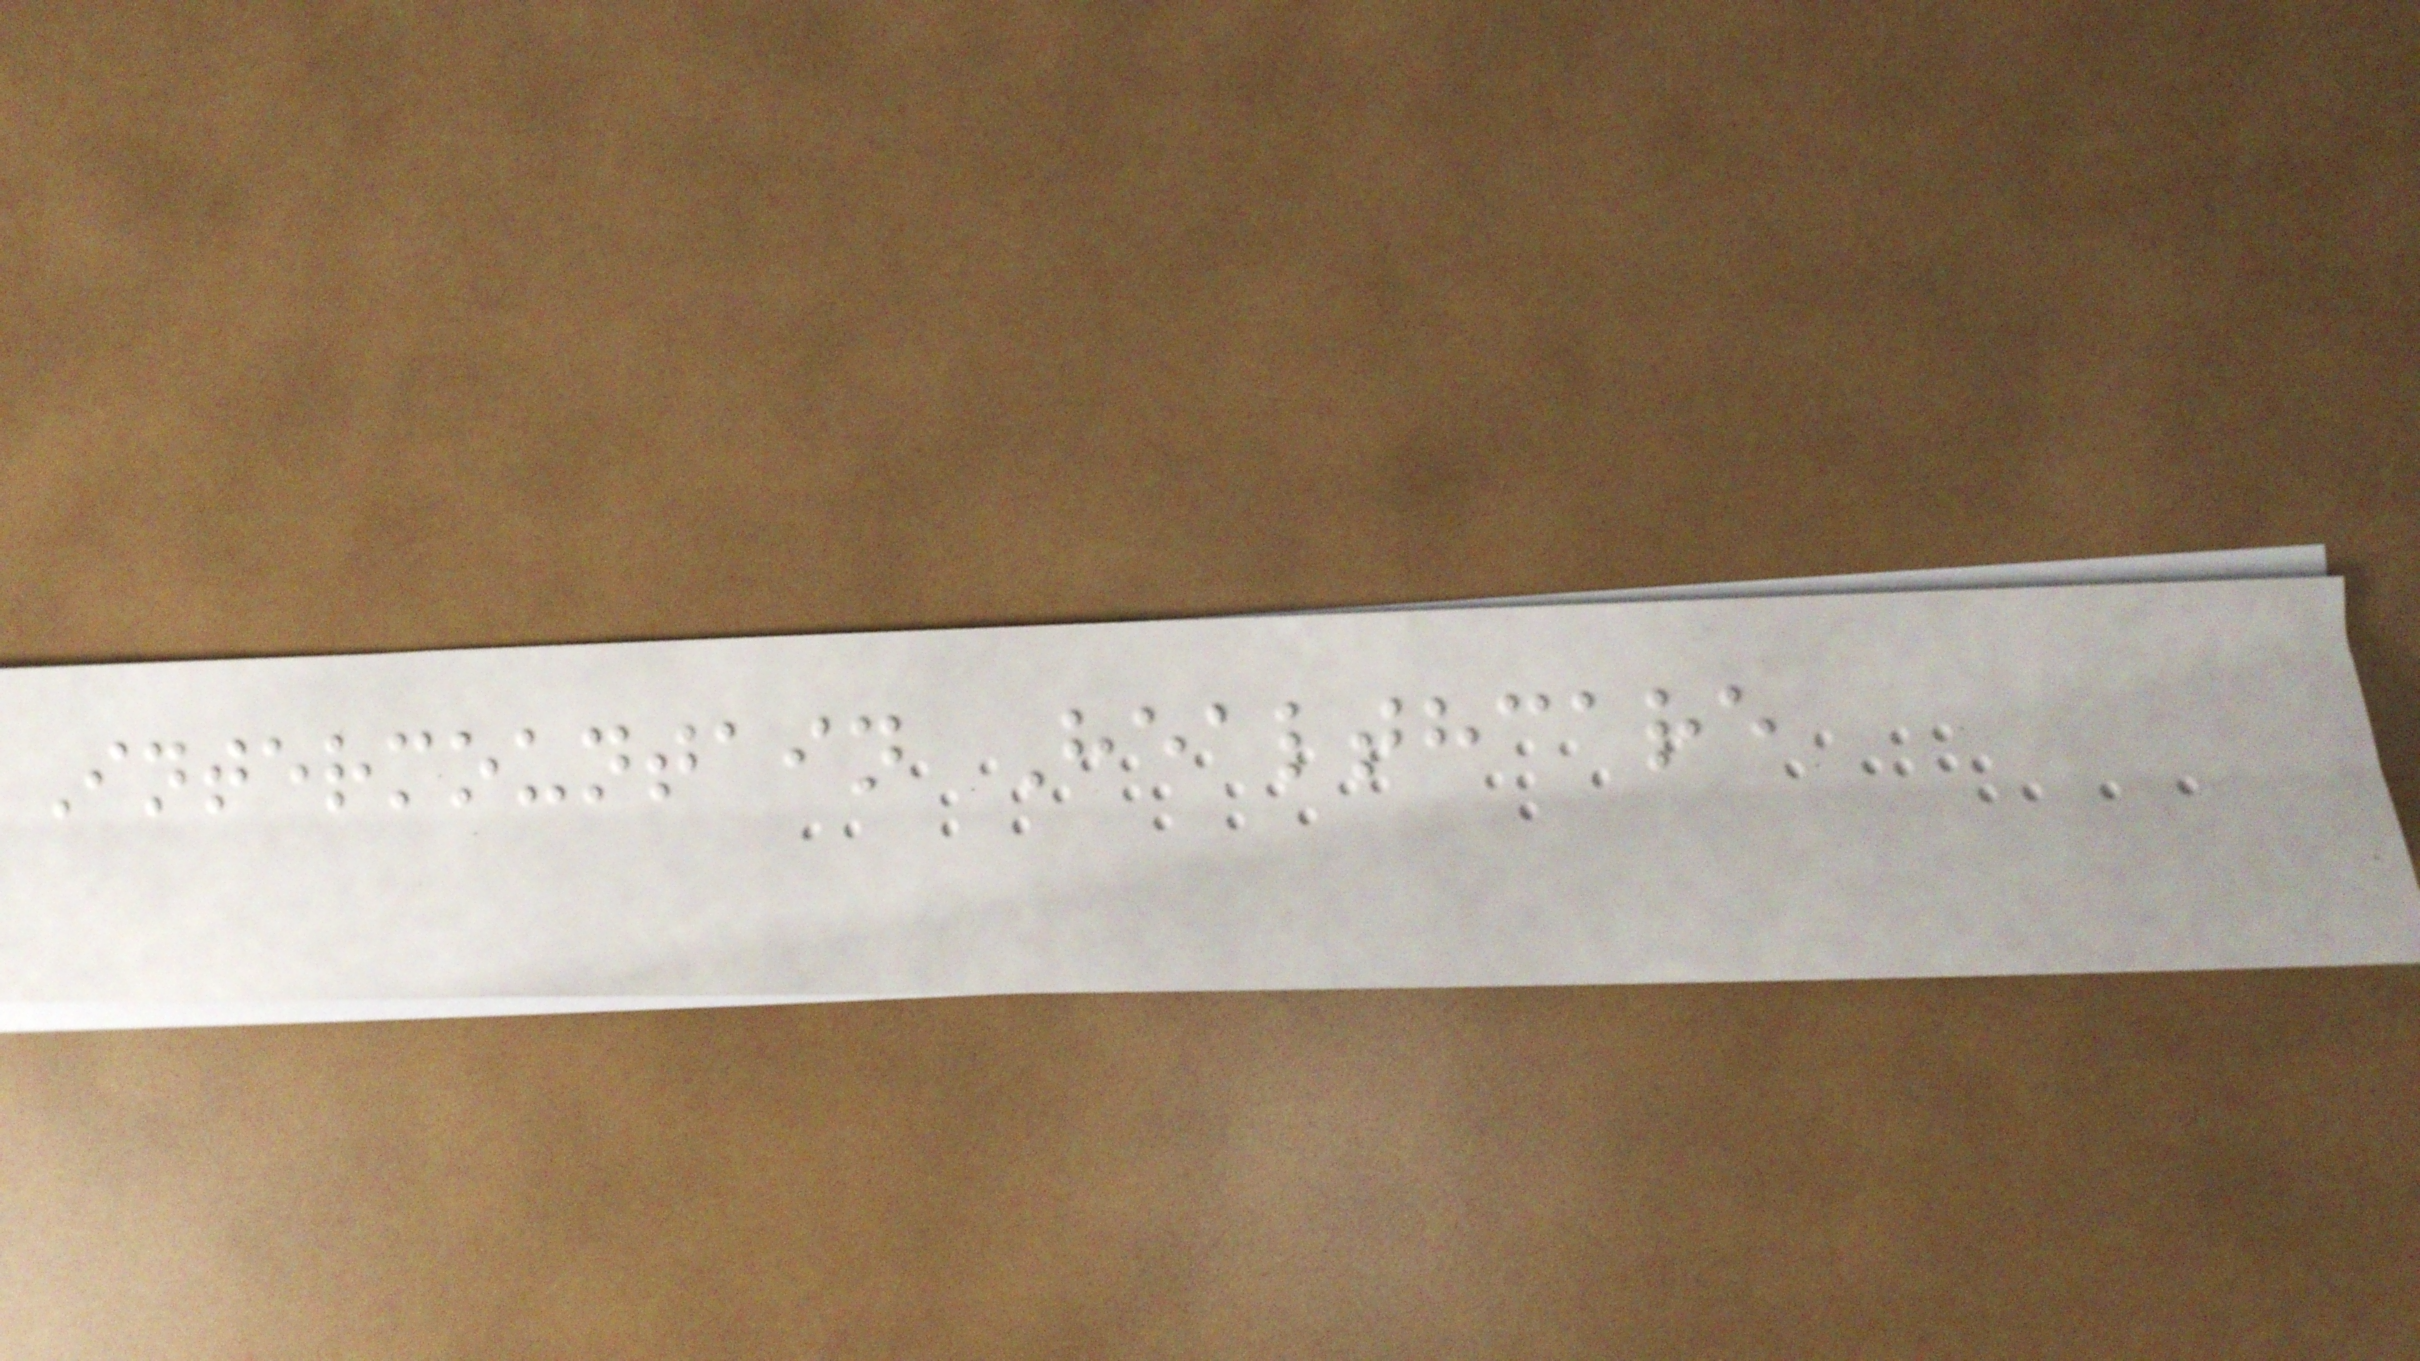Intermountain Healthcare
